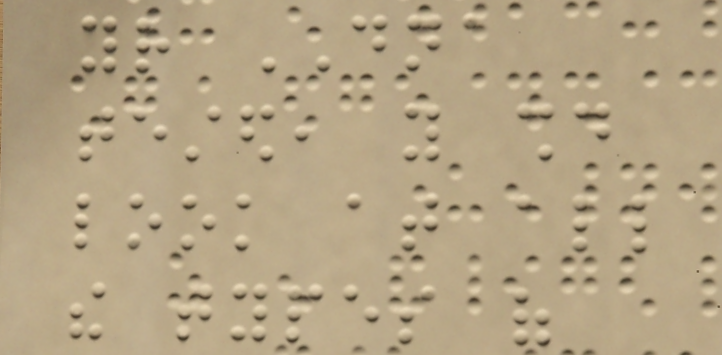your DNA
tested, you should
look at all
the types of
